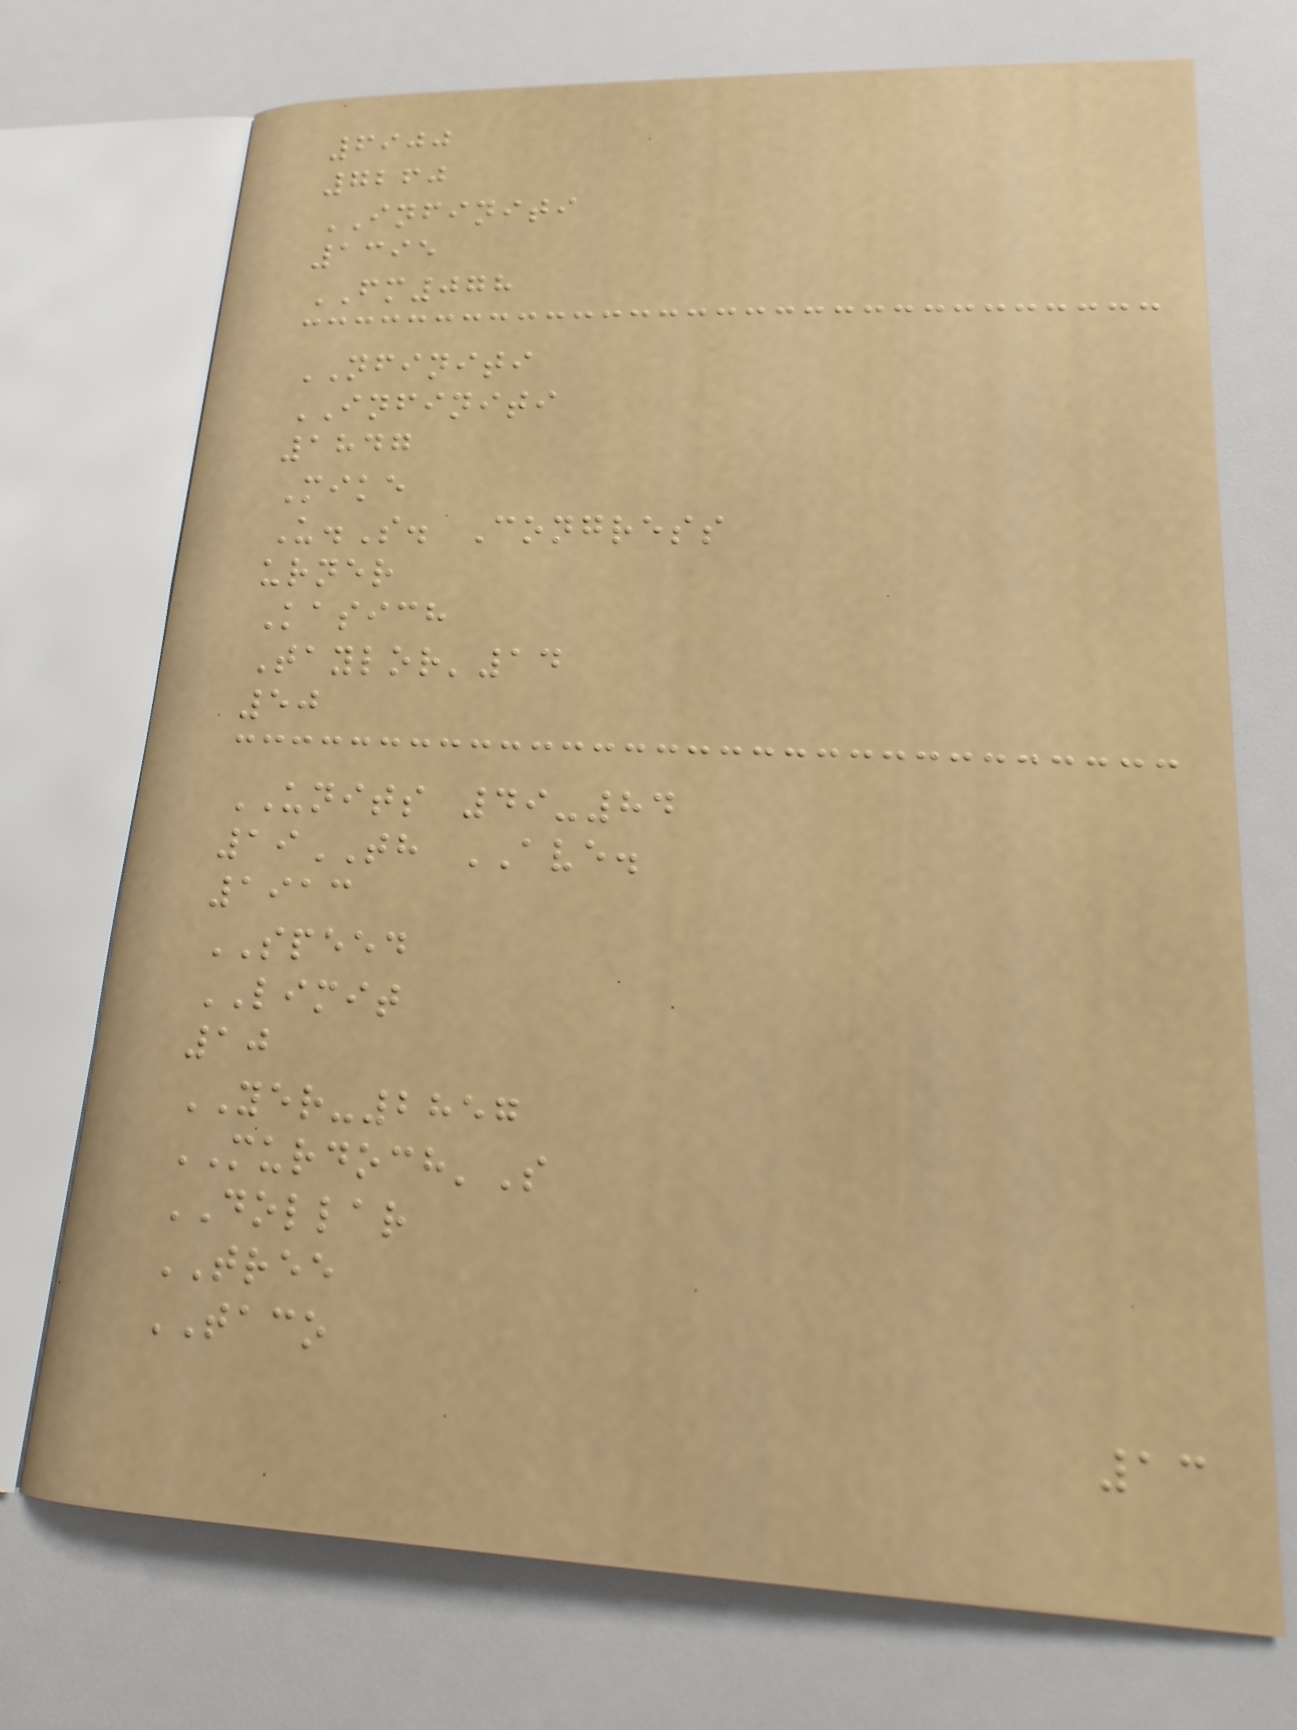6900
7260
INFINITI
1395
FM078
NFINITI
INFINITI
1847
Mike
U.S. Congress
urner
Kasich
Taylor'14
50
UNITS 49-84
19TH AVE.
1913
SPEED
LIMIT
10
YER-2857
MURDOCH'S
DOLLAR
TREE
TACO
13
